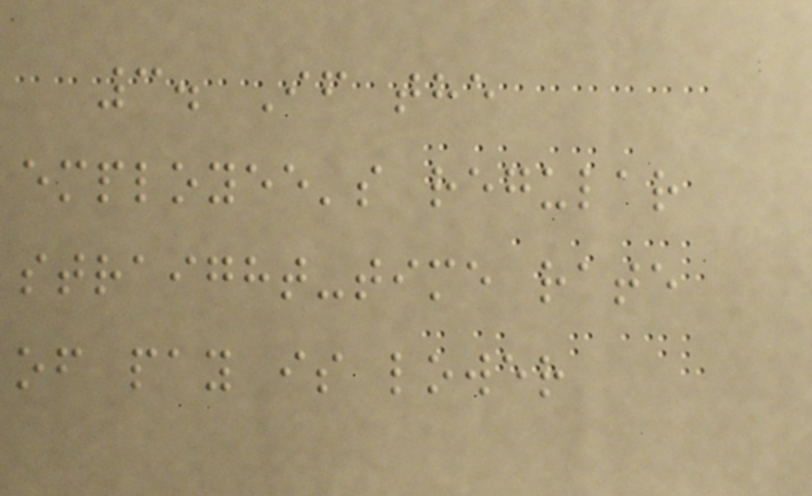3. If the
employee's regular
straight-time rate
of pay is lower
